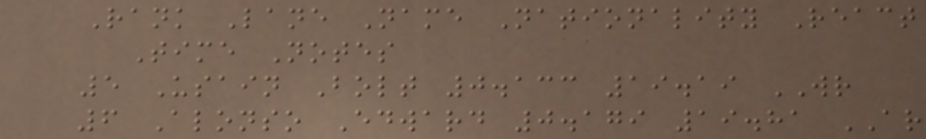Rank Lane Name Nationality React
Time Notes
5 Usain Bolt 0.133 19.19 WR
6 Alonso Edward 0.179 19.81 AR
